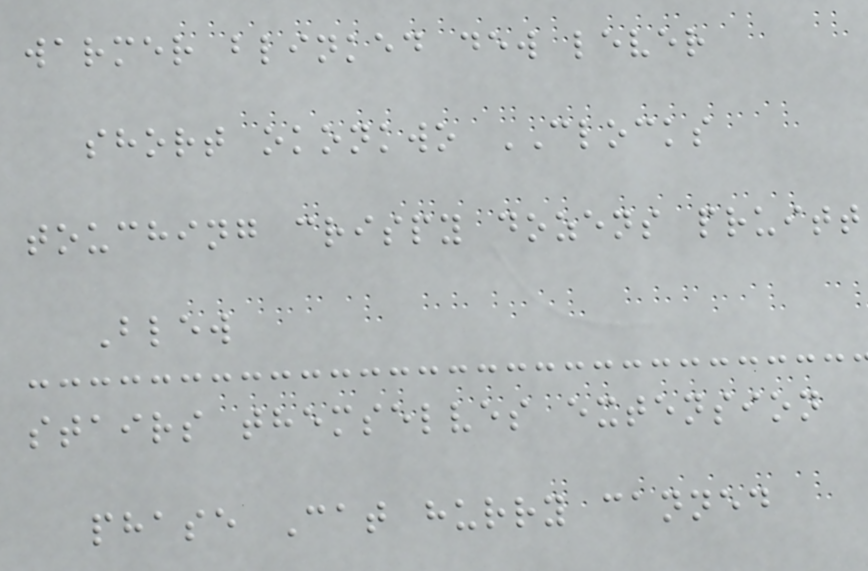warmer blinked dew lever
short okonkwo CLOCKS
touching crispy dozens pruitt
Blew
stairs themselves extension
phase Cat hurry canned
